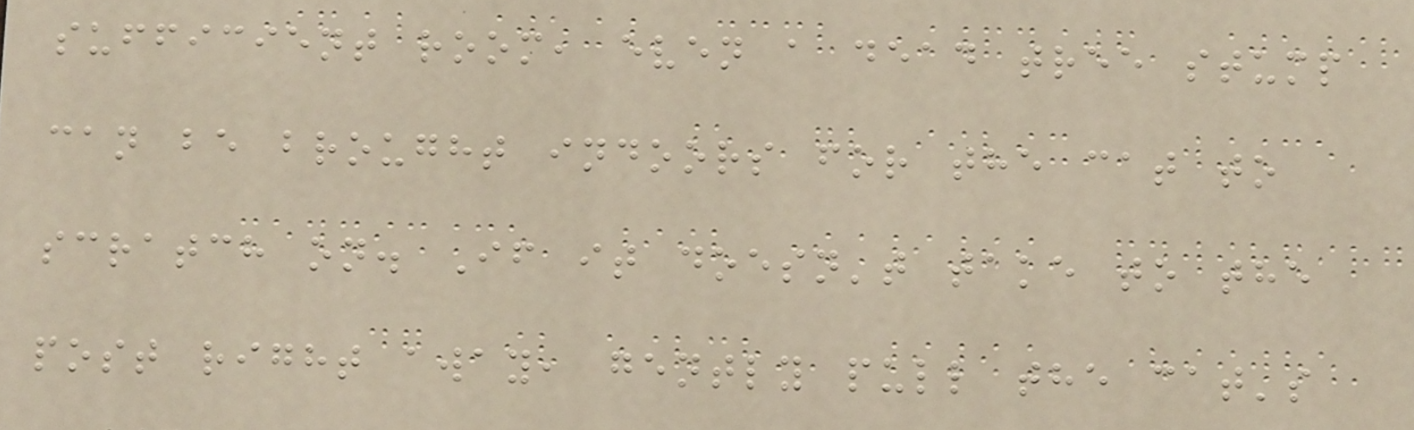sufficient room, even a dead tree stump
can be brought indoors for the cat to
scratch on. If it doesn't take to the
post right away, gently pull the cat's
